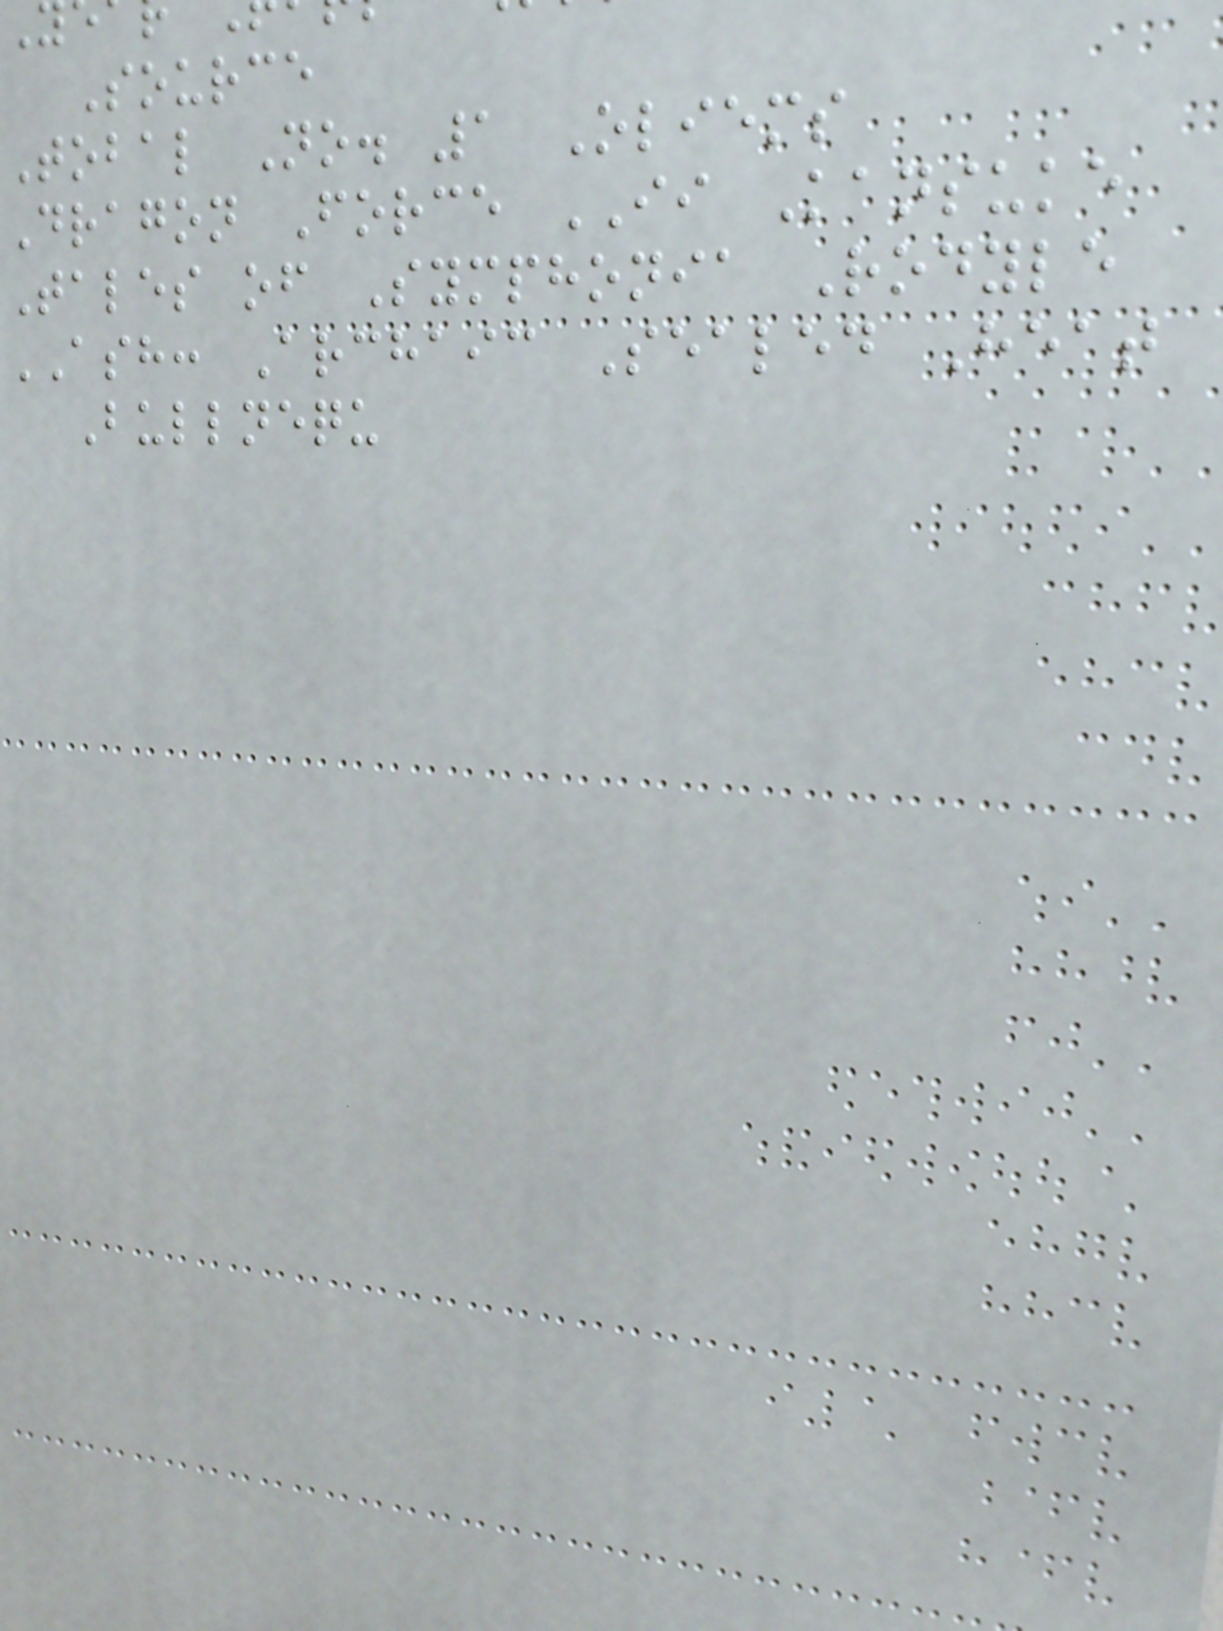Source
Tobal No. 1 Oliems
Dragon Force II Kansuke
Tales of Symphonia Rodyle
ASH: Archaic Sealed Heat
Bullnequ
